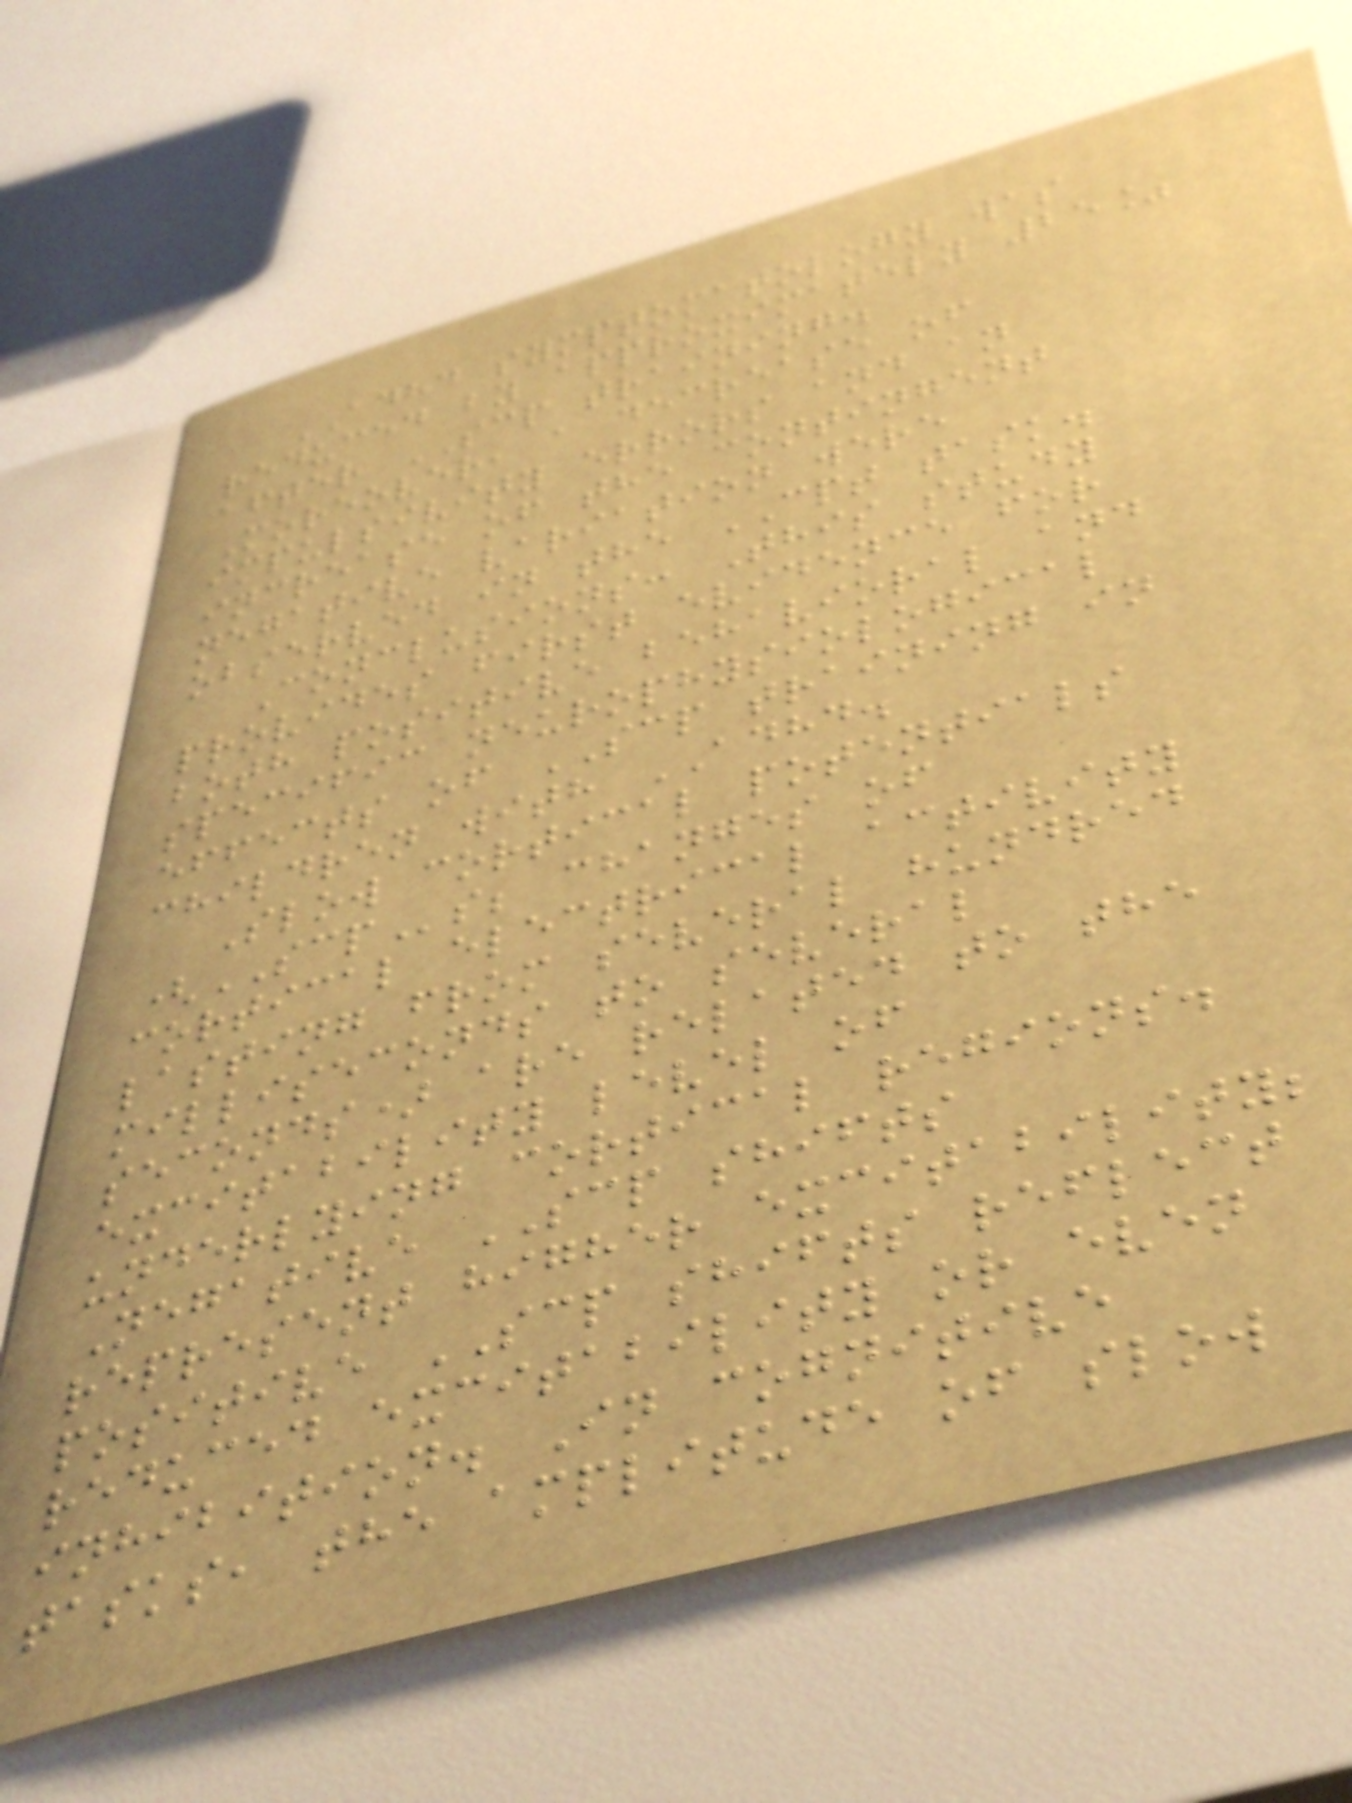ADHD symptomatology was
reduced by approximately 25%
after SCP training.
Moreover, a decrease of
impulsivity errors and an
increase of the contingent
negative variation were
observed in the CPT task.
Conclusions: This study
provides first evidence for
both positive behavioral and
specific neurophysiological
effects of SCP training in
children with ADHD.
Slow cortical potentials
(SCPs; changes of
cortical electrical activity
lasting from several hundred
milliseconds to several
seconds) are related to the
excitability level of
underlying cortical regions.
Negative SCP shifts
represent higher excitability;
positive SCP shifts reflect
reduced excitability or even
inhibition. In cognitive
tasks, the amplitude of slow
